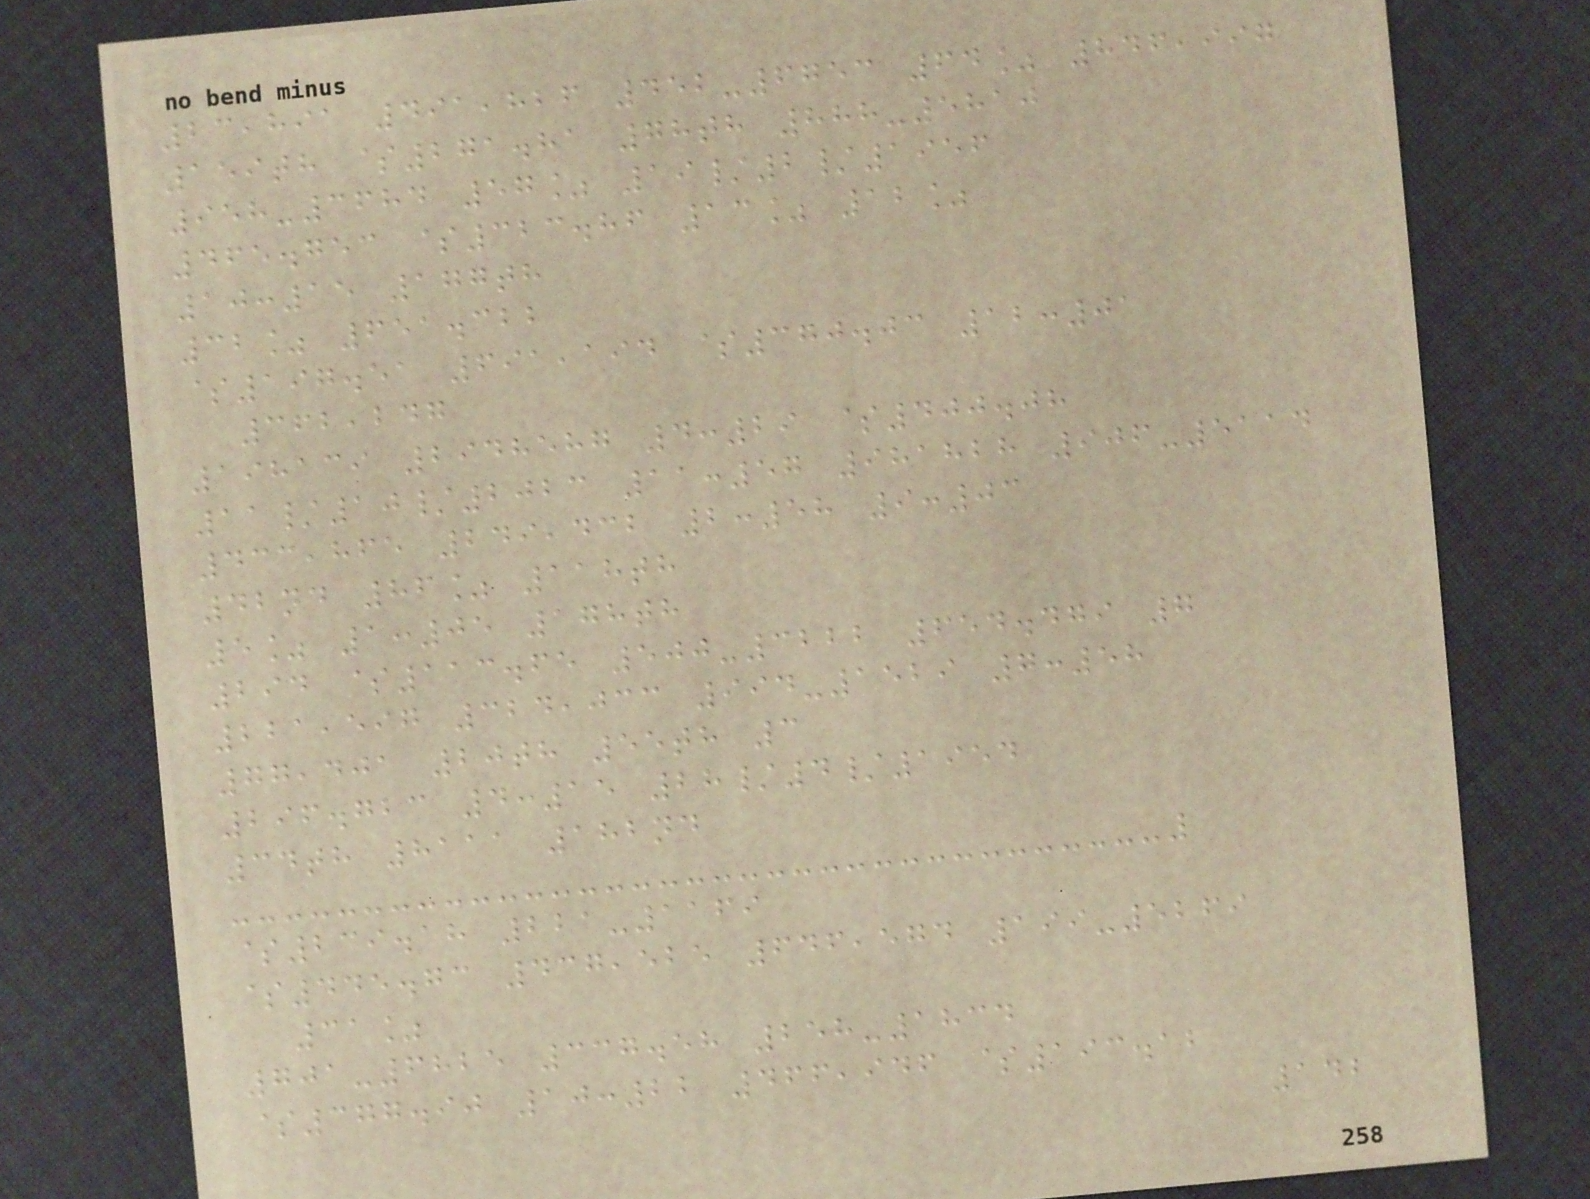23,891 491,826 452-6753 64% 846,997
159th $271.81 78th 888-5810
958-3684 57% 19/2/1956
465.753 $323.86 13% 12%
10:15 177th
32% 651.322
$197.51 691,194 $370.03 12:01
362,247
198139 2948587 4:29 $400.08
11/10/2023 11:57 981828 906-5114
433,865 249,432 2:58 9:03
42nd 86% 118th
5% 1:05 178th
294 $113.65 500-3222 654.479 7
221,597 324,033 994-1529 7:58
77,401 20th 55th 3
296.723 4:15 28/4/1954
34th 8111 182nd
$239.18 221-1169
$445.73 437,525 646,574 199-5269
31%
701-6825 337.58 258-1834
$377.90 10:22 466,946 $193.12
142
